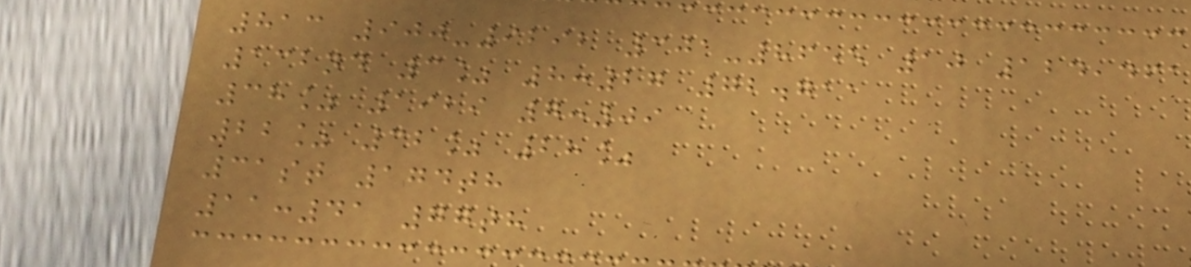813 900-9292 301-8655 10 124,461
132nd 3% 8:27 72.711
38% 1929 7:09
22% 32% 28%
31st 174th
11:41 77th
